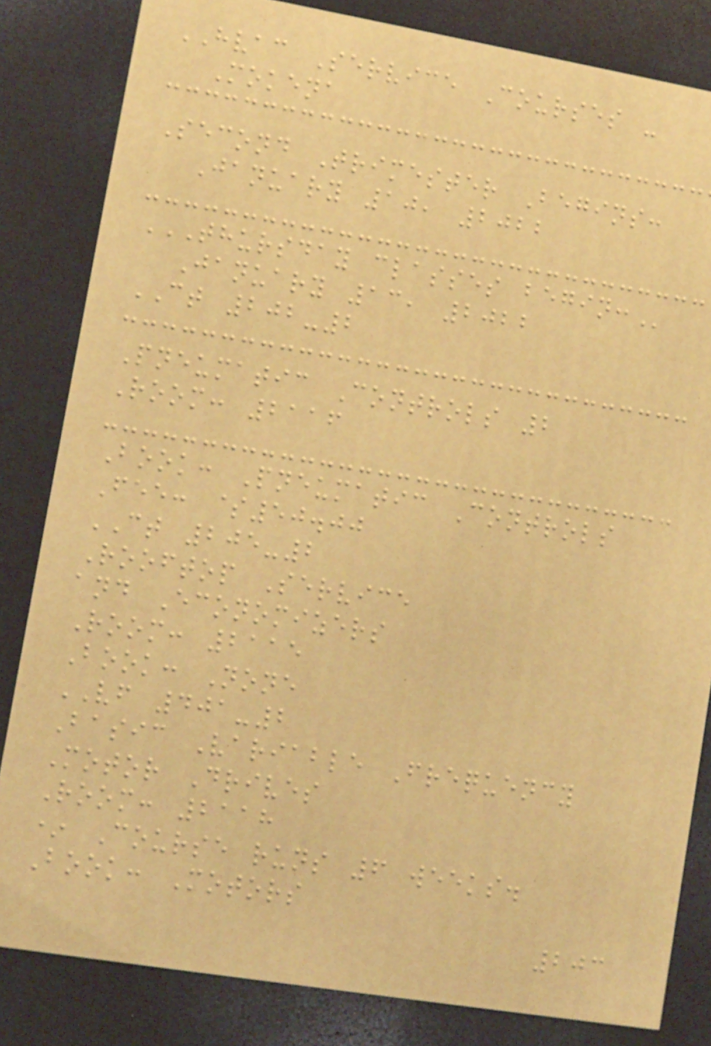HVAC Service Courses -
Mokena
Second Trimester Begins:
January 10, 2022
THURSDAY CLASSES BEGIN:
January 13, 2022
CT 202-2
Pneumatic Controls 2
Room: 2116
Book: Pneumatic Controls
Fee: $50.00
CT 205-2
Rooftop Service
and Economizers
Room: 2115
Book: None
VF 401-2
Basic Variable Frequency
Motor Drives
Room: 2118
* Course runs 6 weeks.
Book: Motors
203
